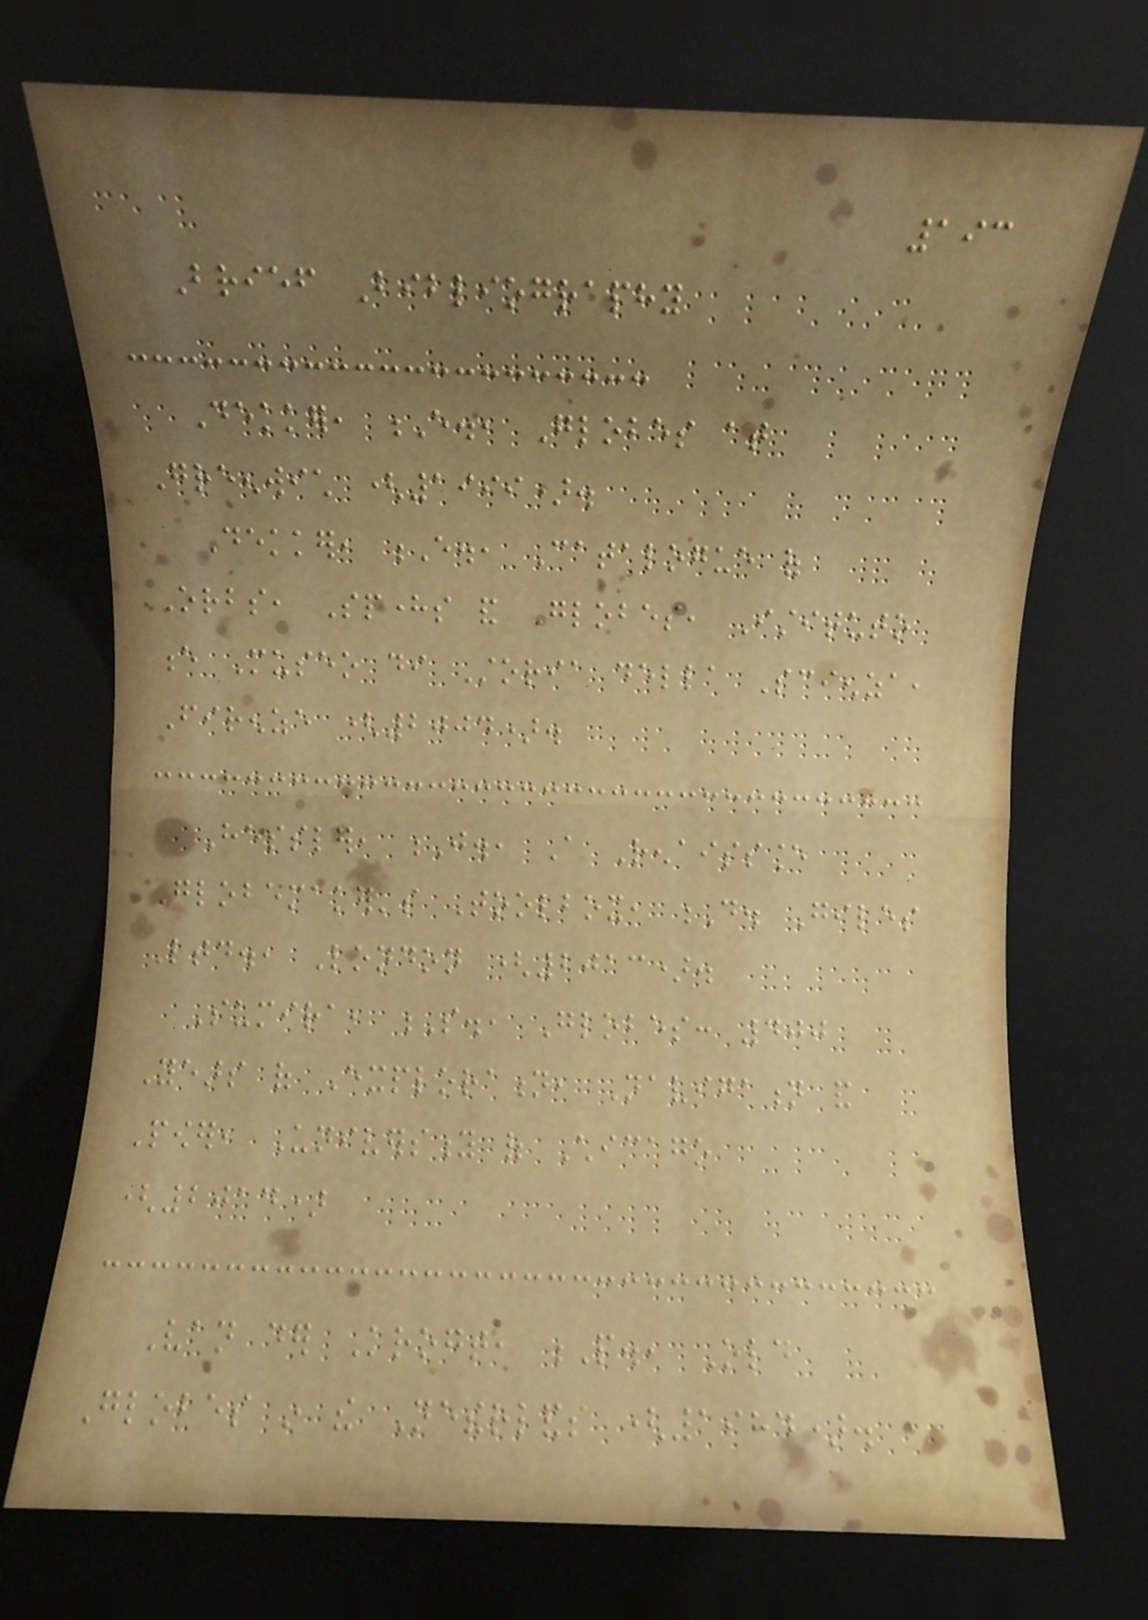193
Brief Bibliography
Dekker, E., Globes at
Greenwich (1999).
Dekker, E., Catalogue of
Orbs, Spheres and Globes, Istituto
e Museo di Storia della Scienza,
Firenze (2004).
Hessler, J., A Renaissance
Globemaker's Toolbox, D. Giles
Ltd., London (2013).
Sumira, S., Globes: 400
Years of Exploration, Navigation and
Power, University of Chicago
(2014)
Van der Krogt, P., Old
Globes in the Netherlands (1984).
